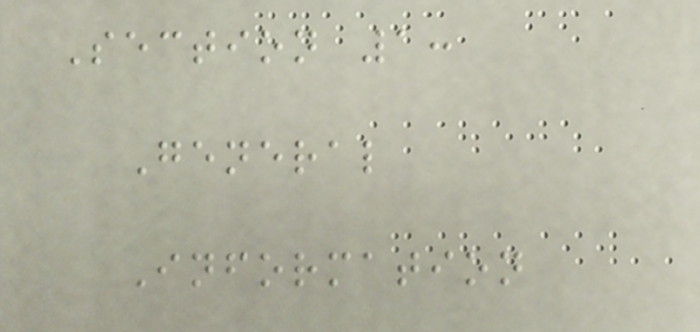Section 1:
General
Information
